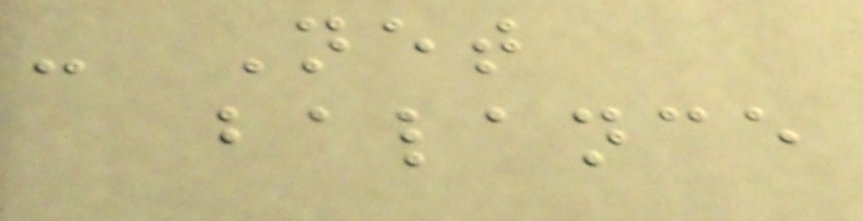- Net
balance
